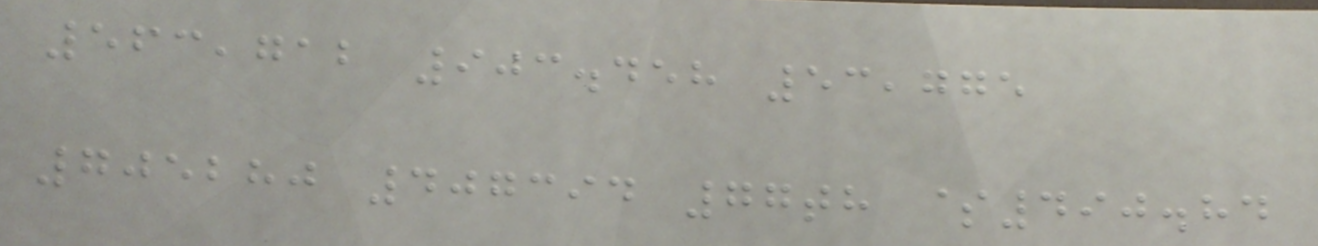563,712 903.458 53,775
705280 407394 77th $490.84
